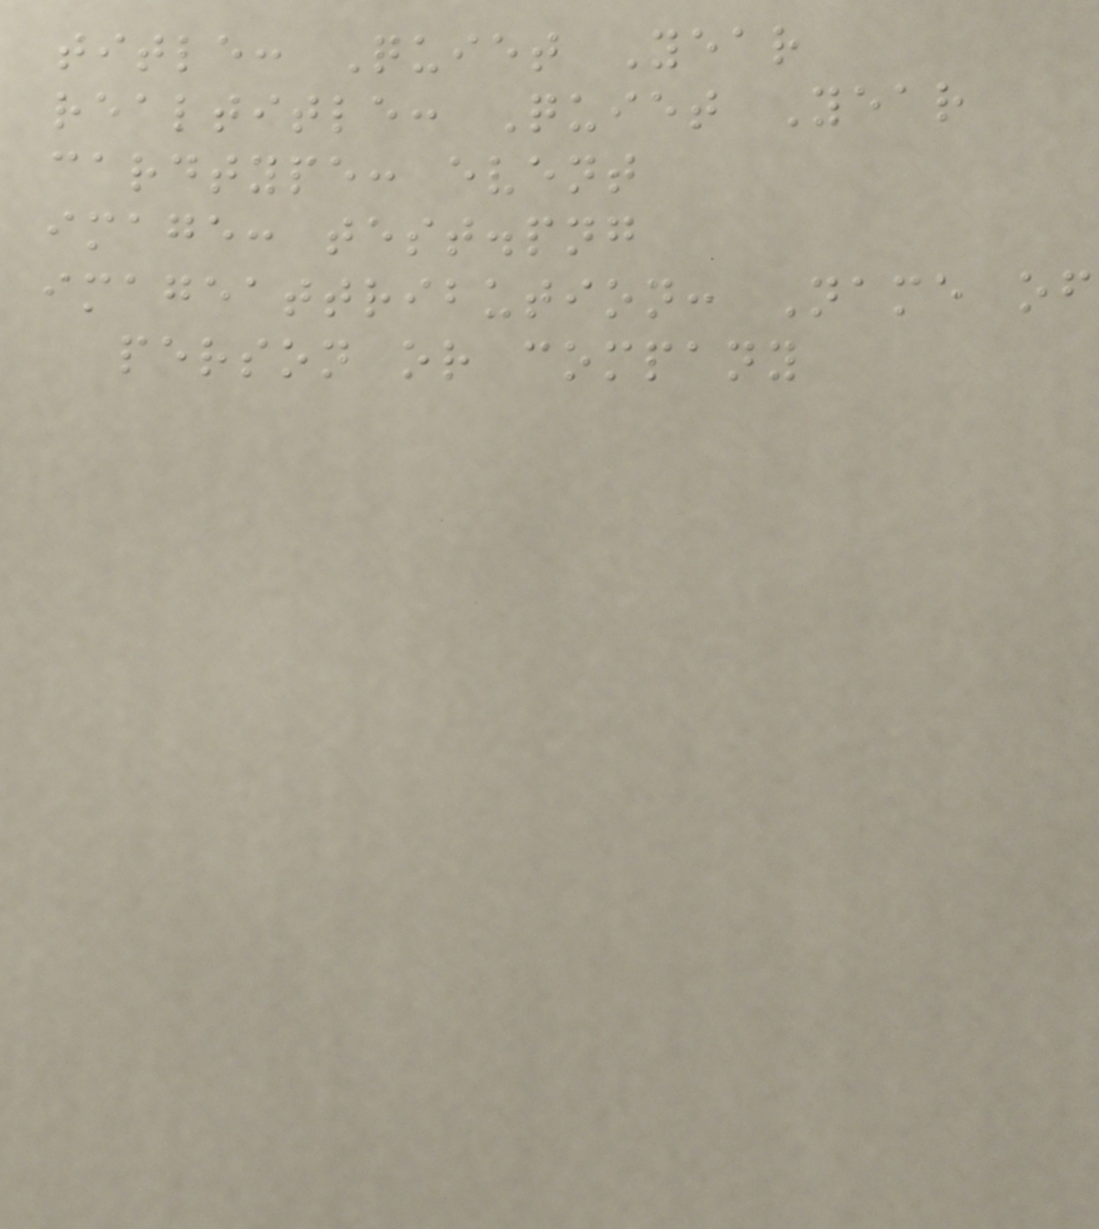title: Quiet Year
realtitle: Quiet Year
cardtype: event
image: test.png
imageattribution: Name of
person or company
